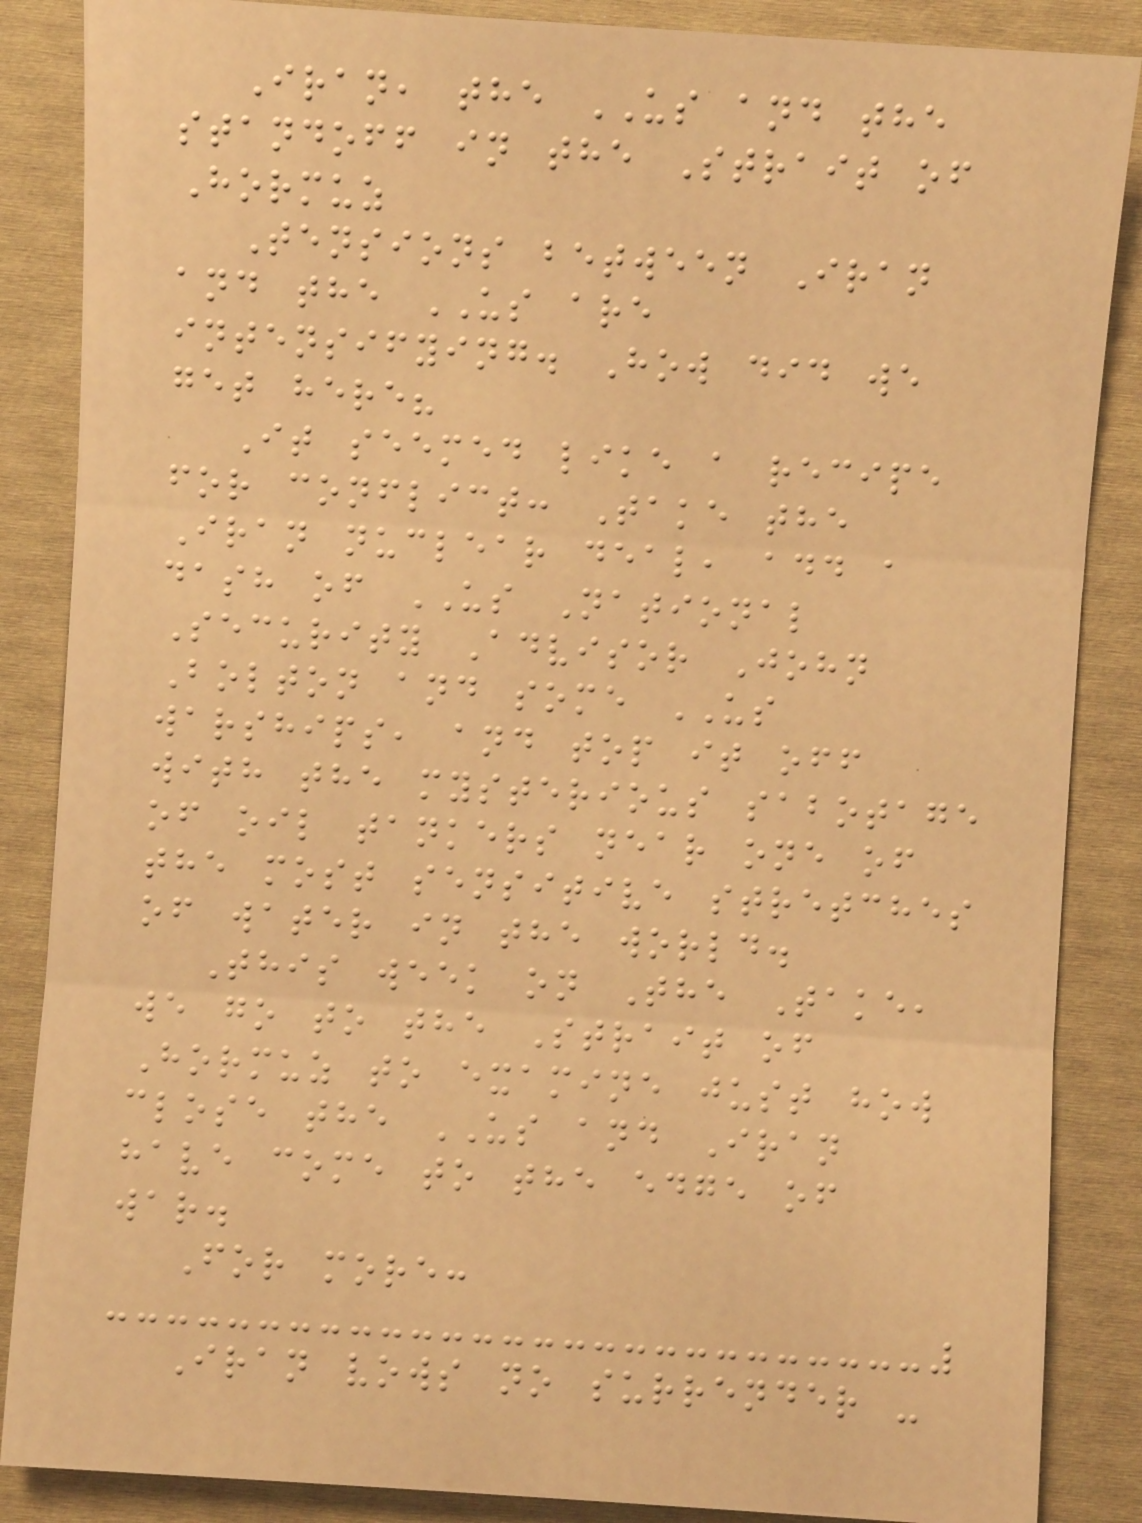Iran, the US and the
standoff in the Strait of
Hormuz
Tensions between Iran
and the US are
intensifying. How did we
get here?
It seemed like a recipe
for conflict: Take the
Iran nuclear deal, add a
dash of US National
Security Advisor John
Bolton and some US
warships, and top it off
with the mysterious sabotage
of oil tankers near one of
the most sensitive stretches
of water in the world.
This week on The Take,
we go to the Strait of
Hormuz to examine just how
close the US and Iran
have come to the edge of
war.
For more:
Iran vows no surrender -
